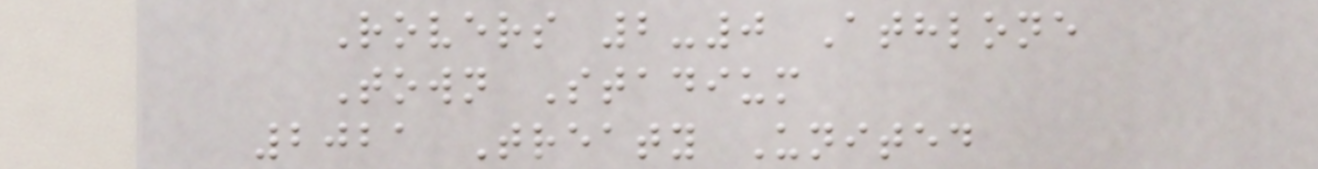Rovers 2-0 Athlone
Town Stadium
2021 Treaty United
